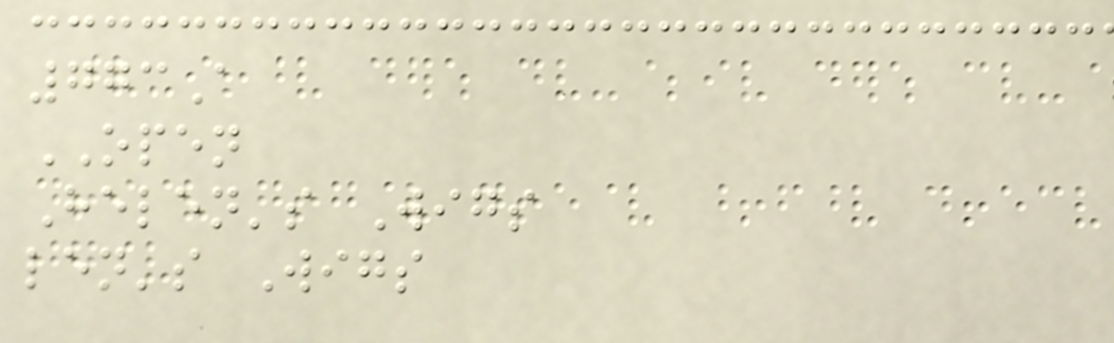773A
OPEN
Helen's Wigs
len's Wigs
